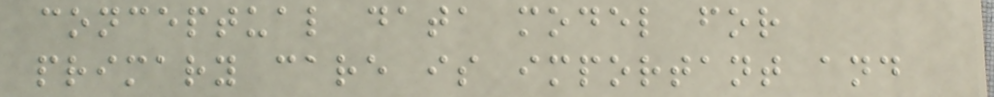conceptual data model for
primary care is important and
